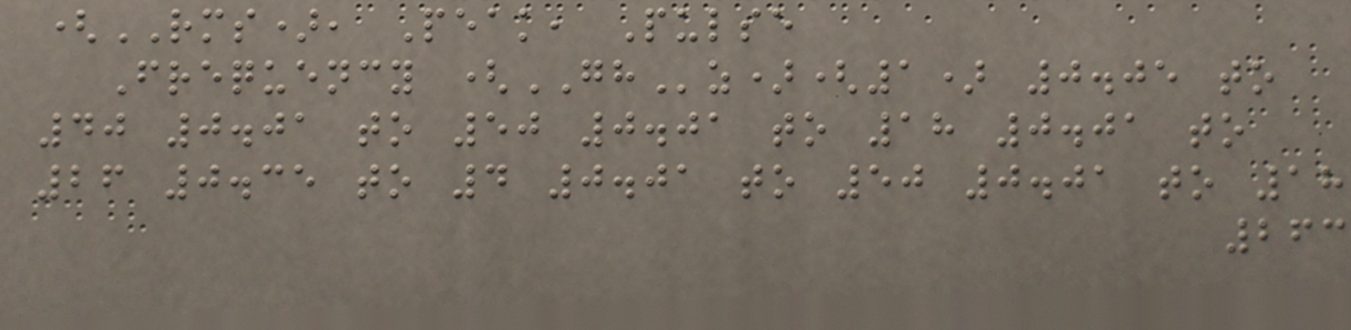(RMS), Peak, Pulse
Frequency (GHz)(1) 0.05 to
40 0.01 to 50 0.01 to 18 0.01 to
26 0.35 to 4 0.01 to 50 0.01 to 18
263
